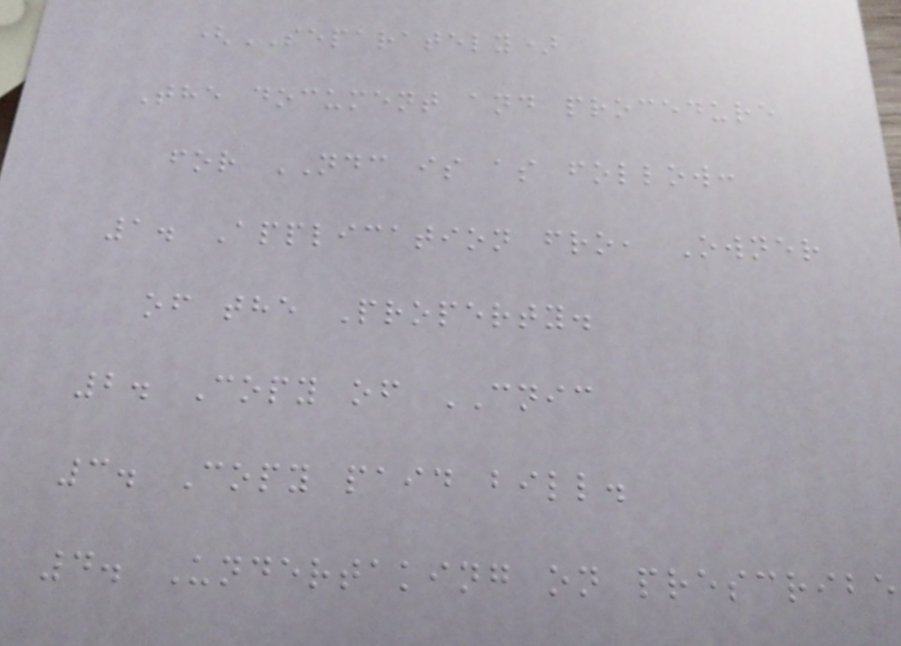(SEPARATELY)
The document and procedure
for NDC is as follow:
1. Application fro, Owner
of the Property.
2. Copy of CNIC
3. Copy paid bill.
4. Undertaking on prescribe
